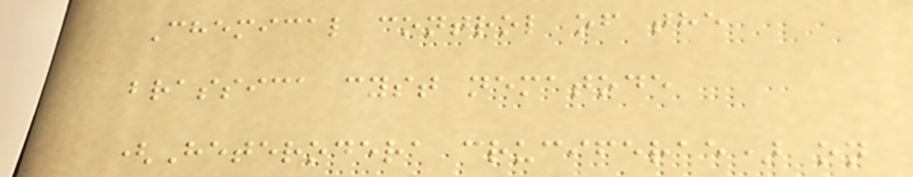Chemical control of the
brassica cyst nematode
(Heterodera cruciferae) on
